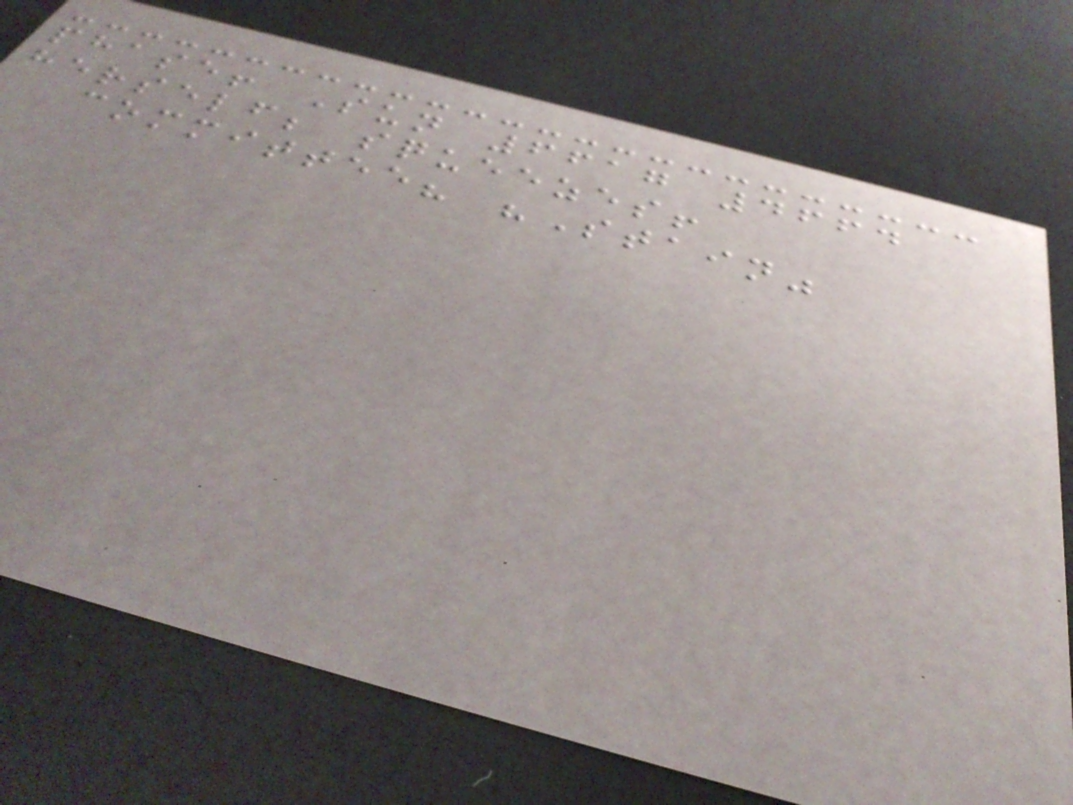phase! Sun 6617 4664
herself; squeezes!
committee? "Stain"
